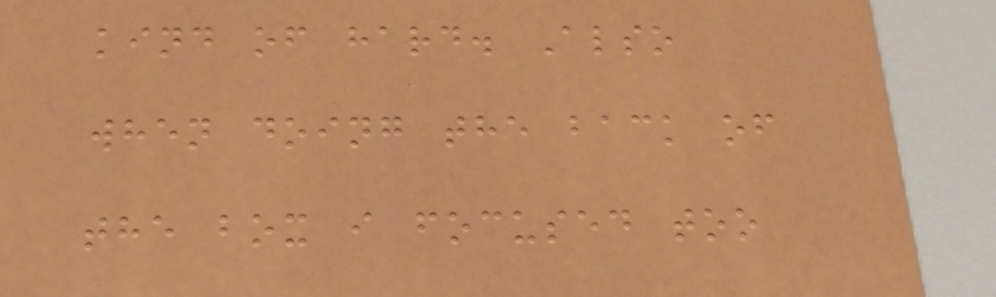kind of hard. Also
when doing the back of
the box i focused too
